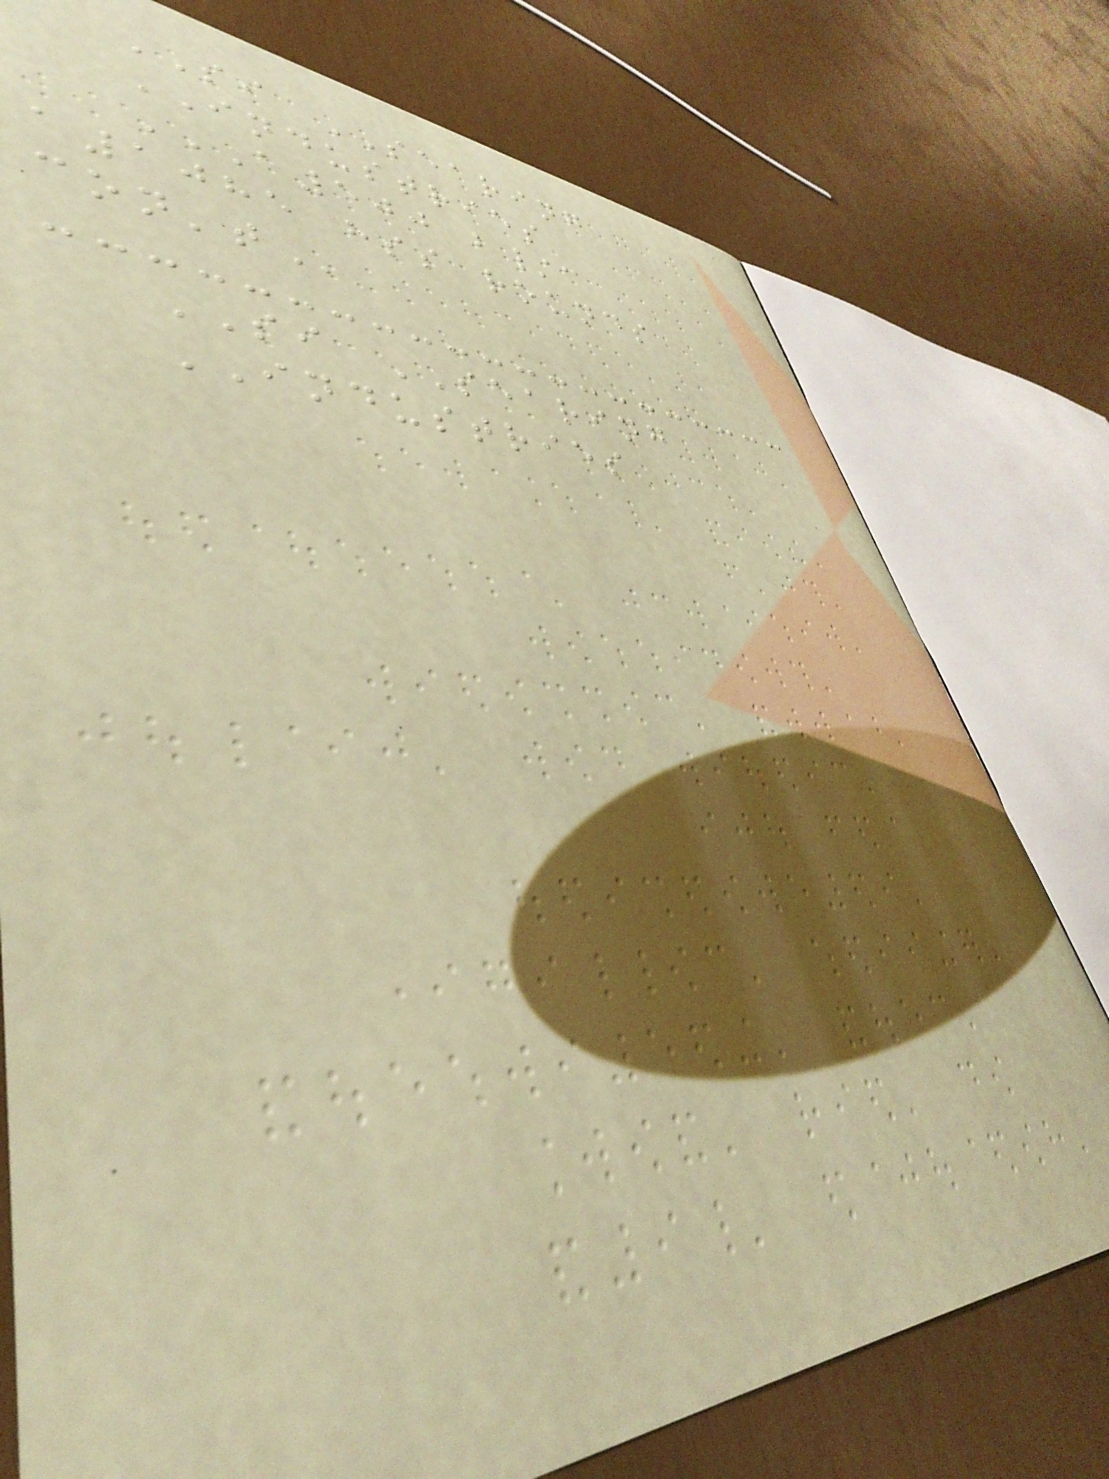SI SEARING
INDUSTRIES
A500 B/C
A1085 HSS ROUNDS
CON'T
SI SEARING
INDUSTRIES
